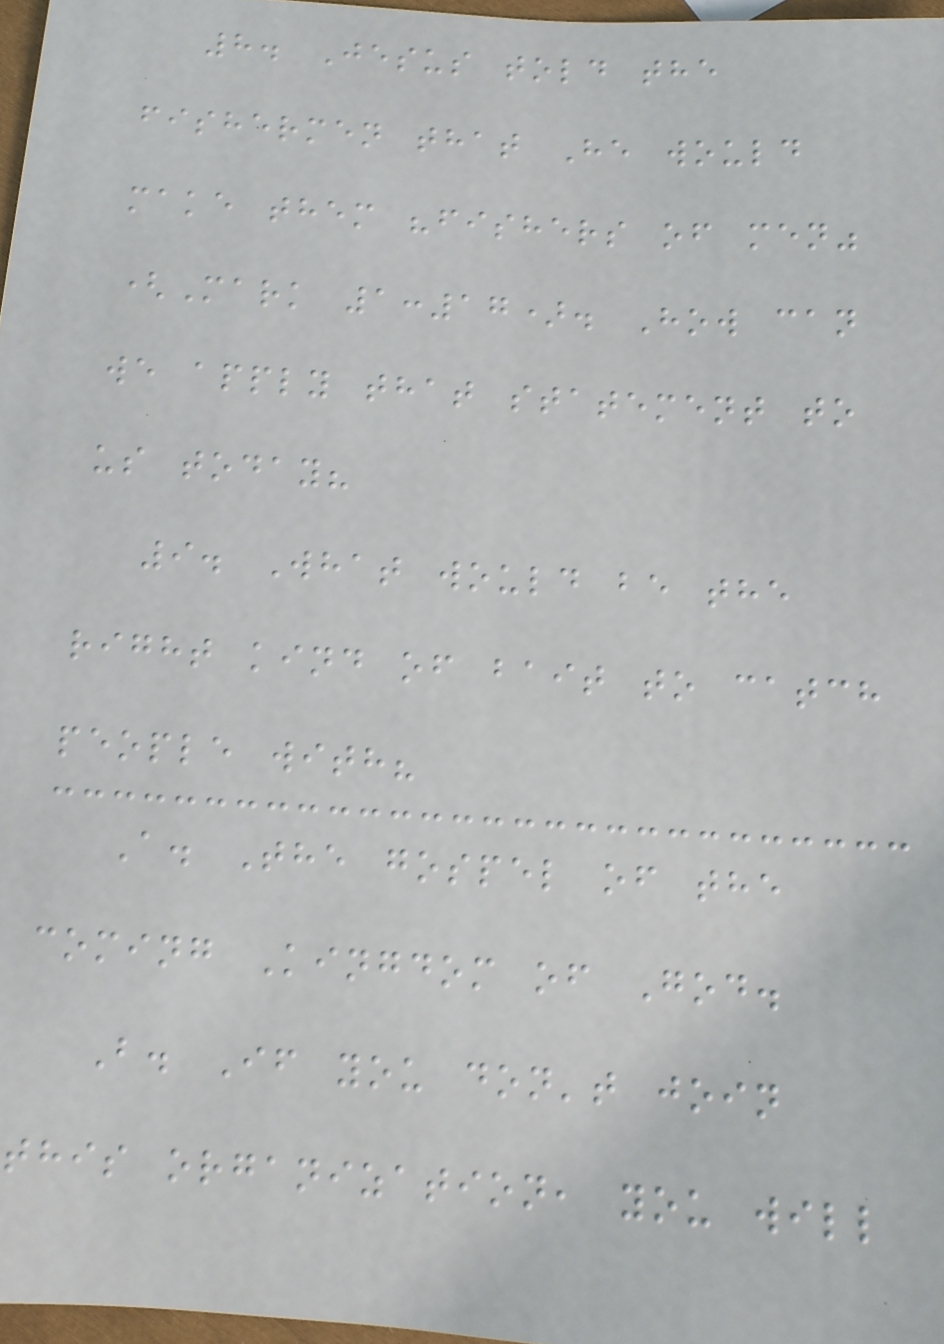8. Jesus told the
fishermen that He would
make them "fishers of men"
(Mark 1:17). How can
we apply that statement to
us today?
9. What would be the
right kind of bait to catch
people with?
A. The gospel of the
coming Kingdom of God.
B. If you don't join
this organization, you will
